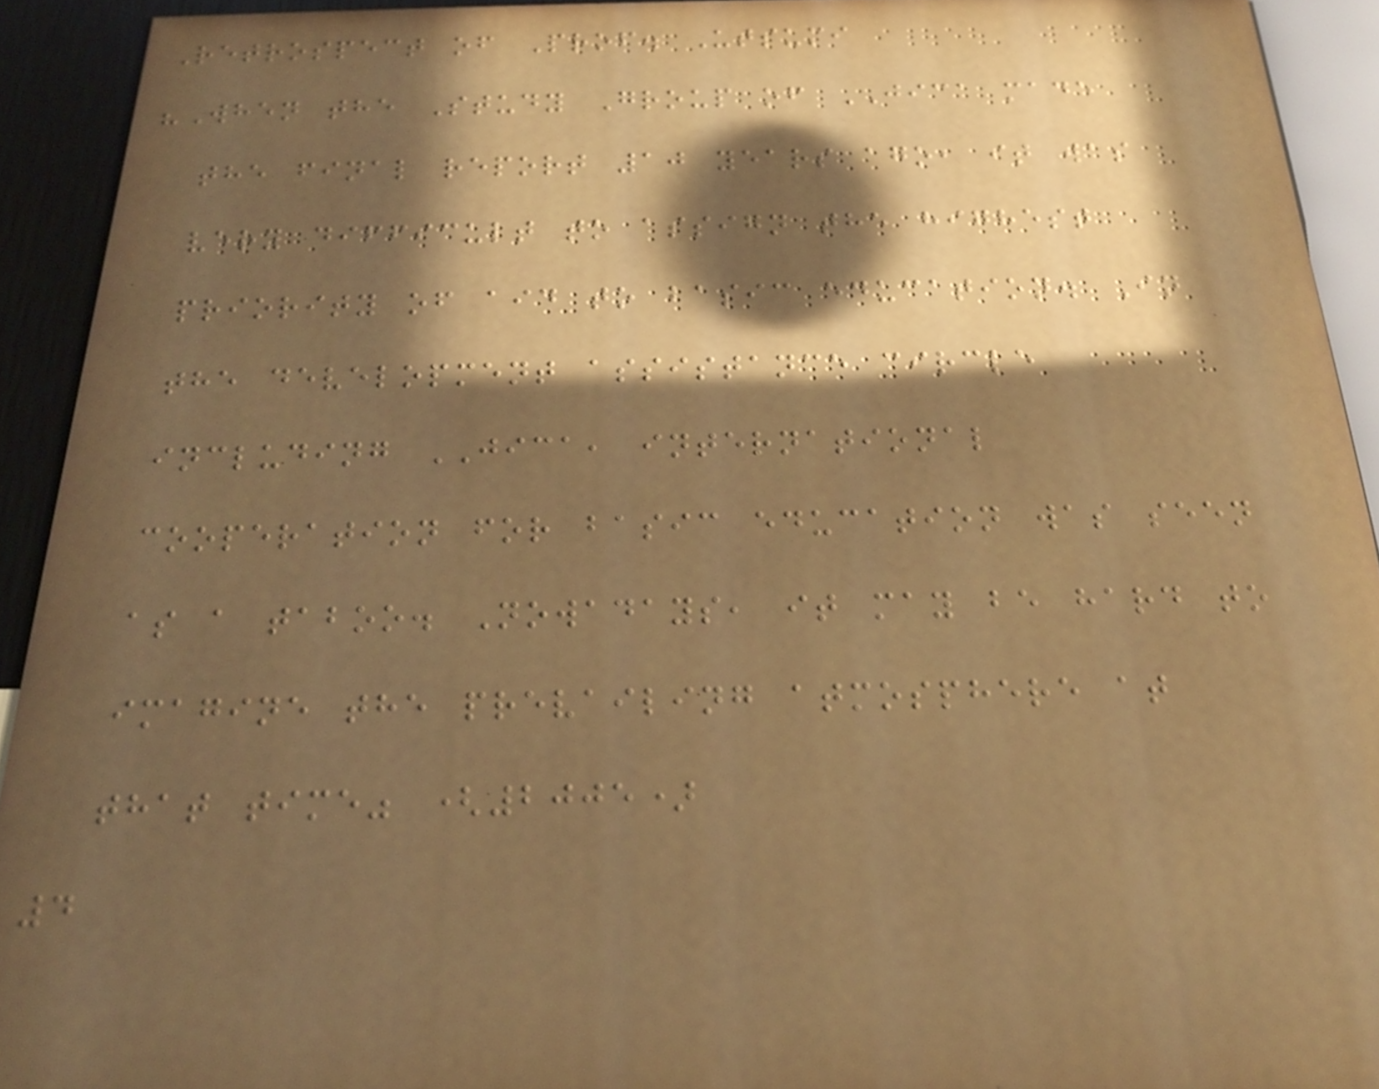Retrospect of Prof. Utsumi
"When the Study Group of JICA made
the final report 10 years ago, it was
very difficult to assign the highest
priority of aid to basic education. In
the development assistance circle
including JICA, international
cooperation for basic education was seen
as a taboo. Nowadays, it may be hard to
imagine the prevailing atmosphere at
that time" (2005)
4
